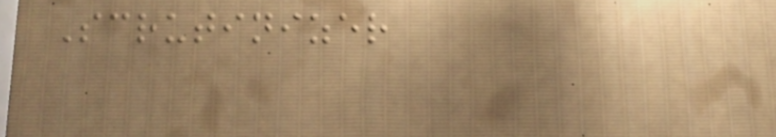Scrutinizer
